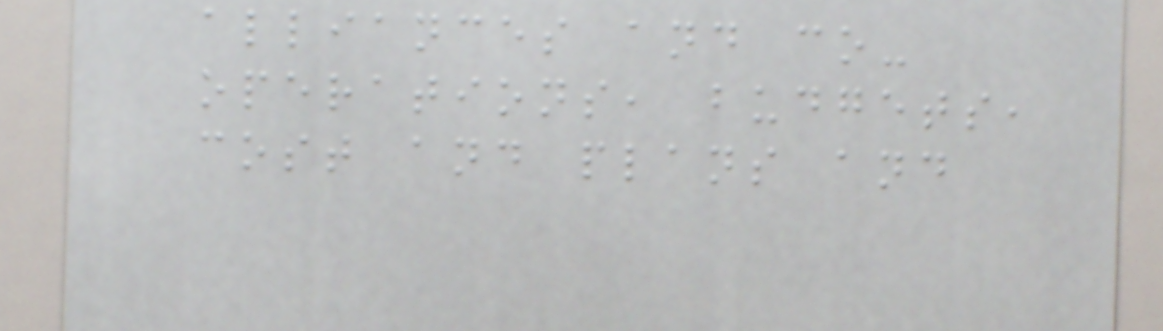alliances and co-
operations, budgets,
cost and plans and
